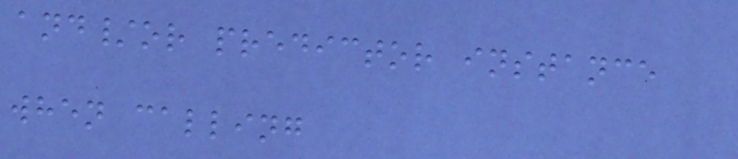and/or predictor instance
when calling
